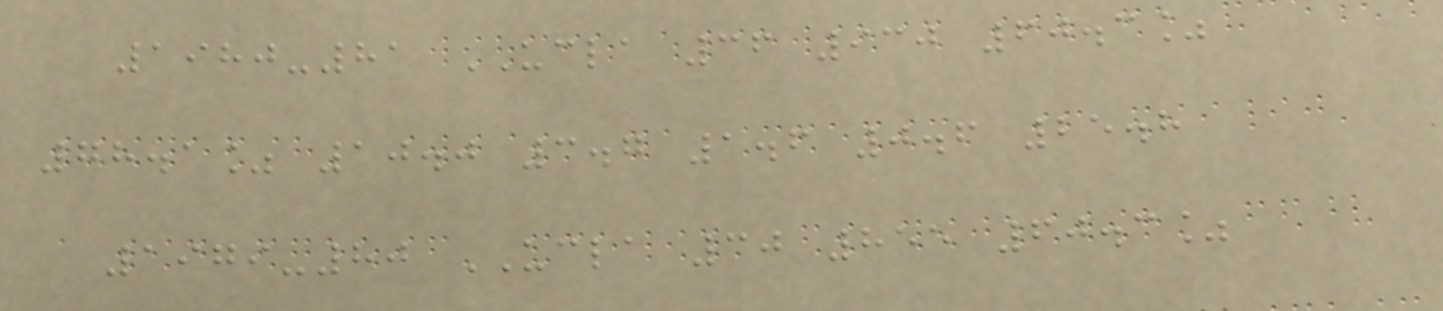1980-81 UCLA 36 930 60.3%
78.1% 10.0 3.7 1.6 0.6 25.8
1979-80 UCLA 30 855 60.3%
